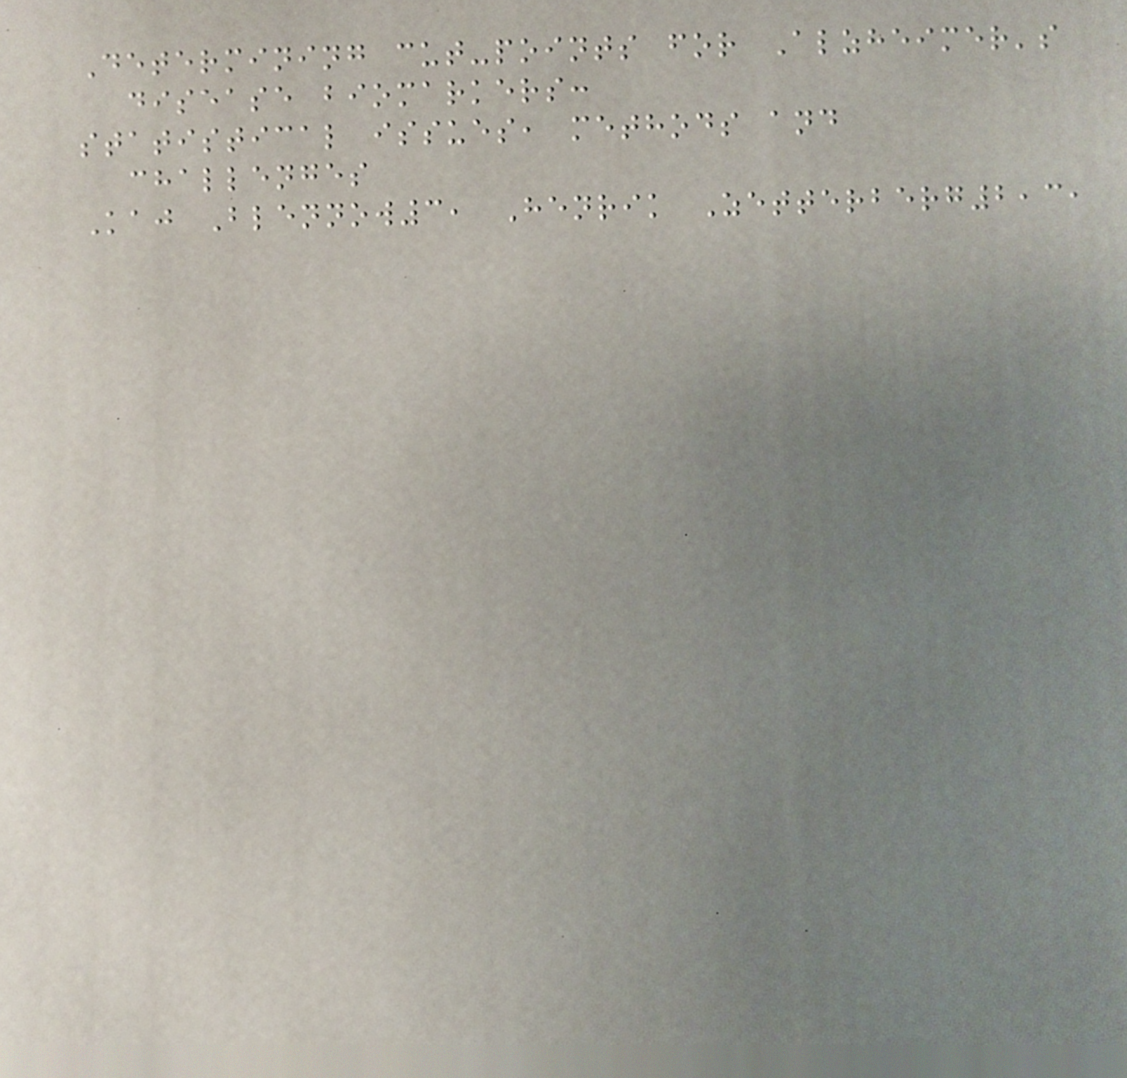Determining cut-points for Alzheimer's
disease biomarkers:
statistical issues, methods and
challenges
Kaj Blennow3, Henrik Zetterberg2,3,
